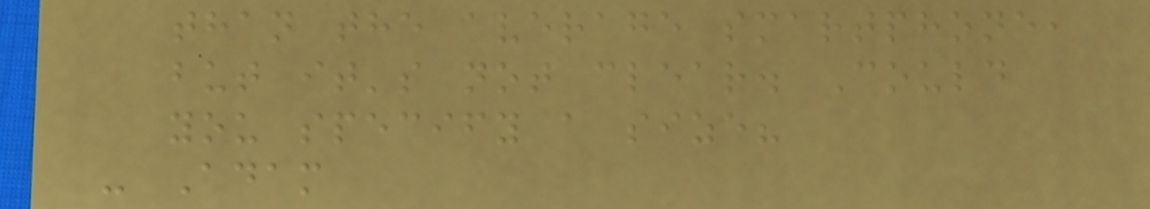than the average smartphone,
but it's not clear. Could
you specify a size?
- Adam
